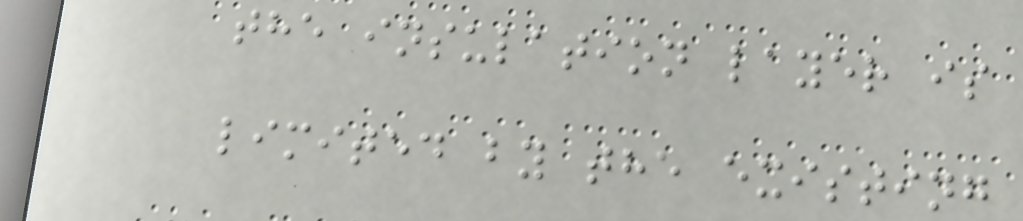the insulation layer is
limited by the existing
